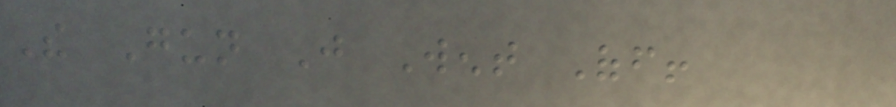The Gun Just Went Off!
